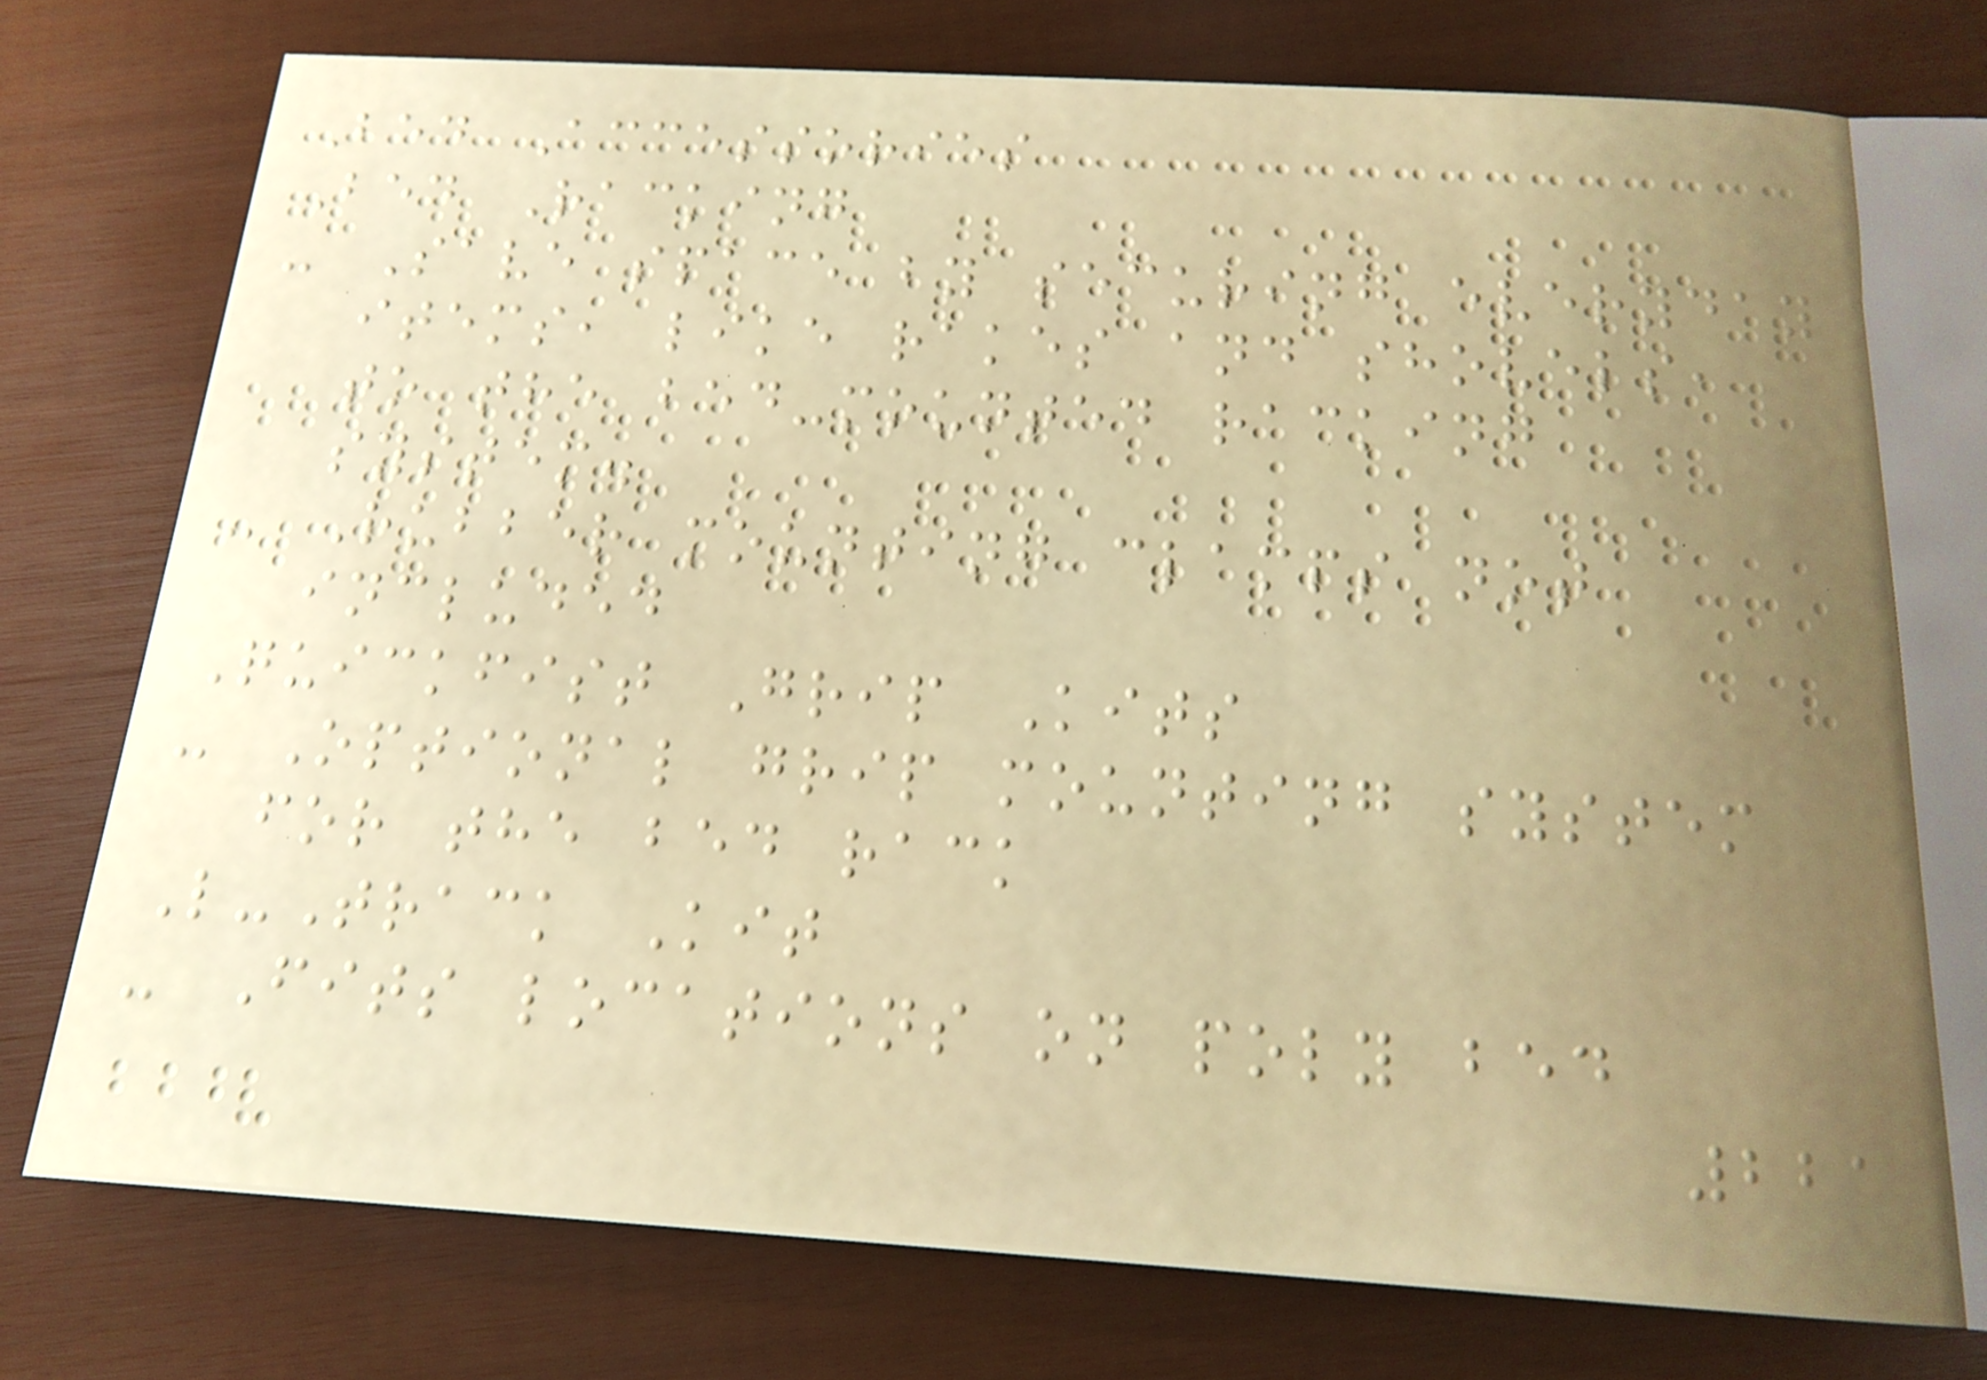Bed Accessories
Bed Racking
- Save space by securing everyday
items, like rakes and shovels,
to the bed-mounted racking
system.
- Rubber mounting clamps not
included
Quickfist Grip Kits
- Optional grip mounting system
for the bed rack
L-Track Kit
- Fits locations on poly bed
221
